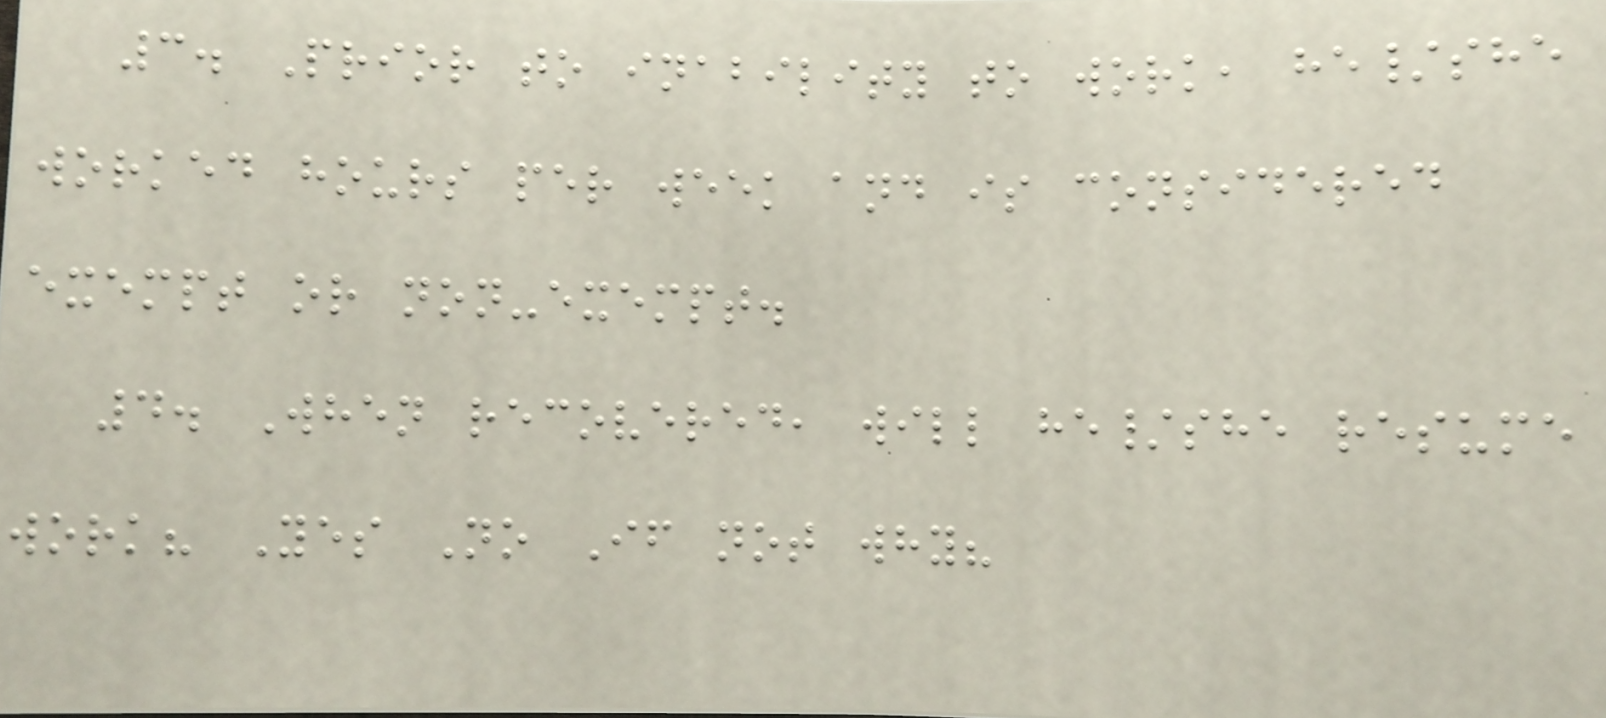3. Prior to inability to work, he/she
worked hours per week and is considered
exempt or non-exempt.
4. When recovered, will he/she resume
work? Yes No If not why?
